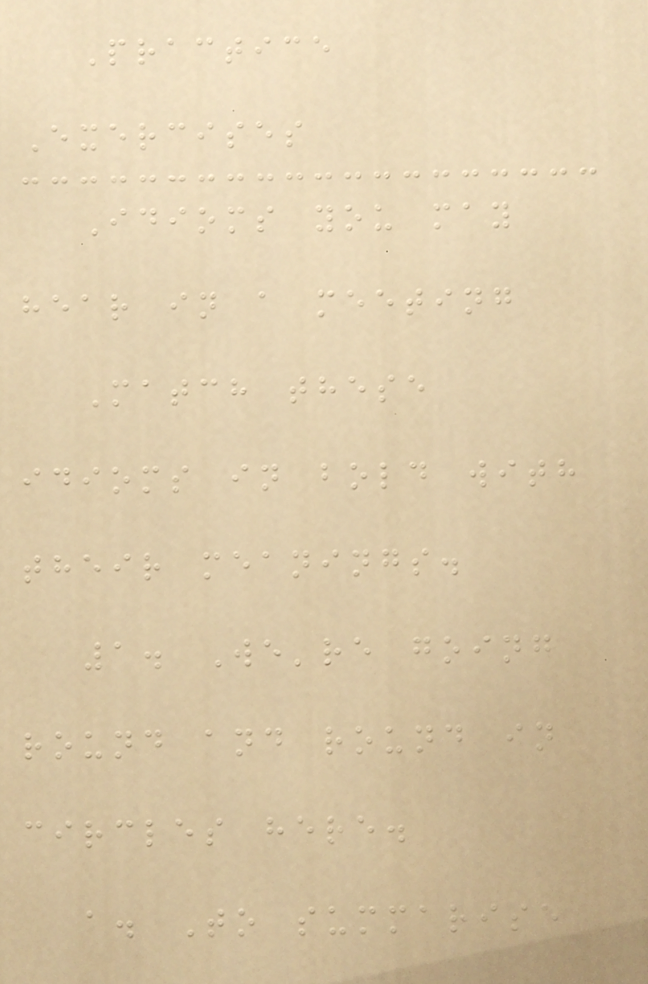Practice
Exercises
Idioms you may
hear in a meeting
Match these
idioms in bold with
their meanings.
1. We're going
round and round in
circles here.
a. To summarise
